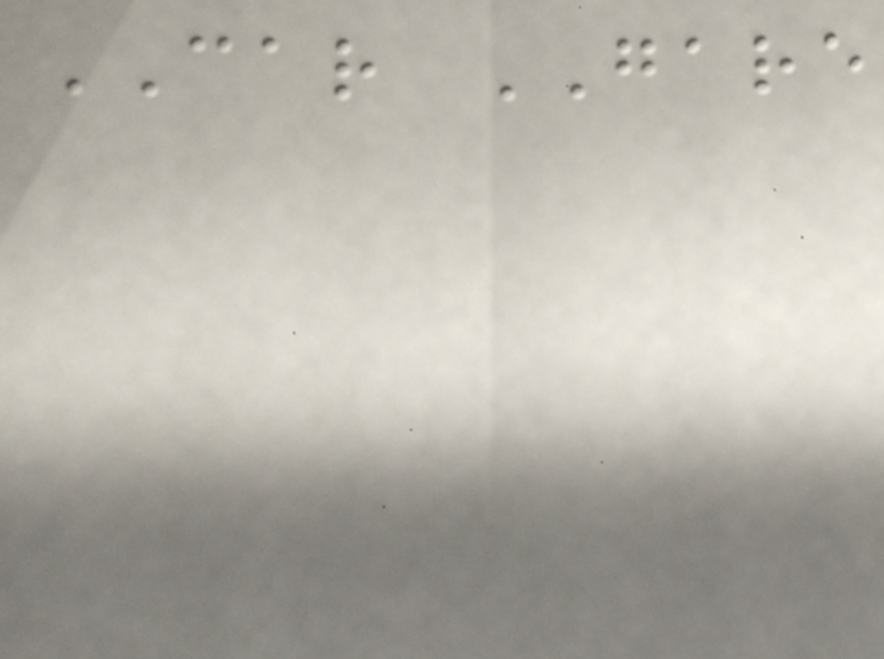CAR GARE
